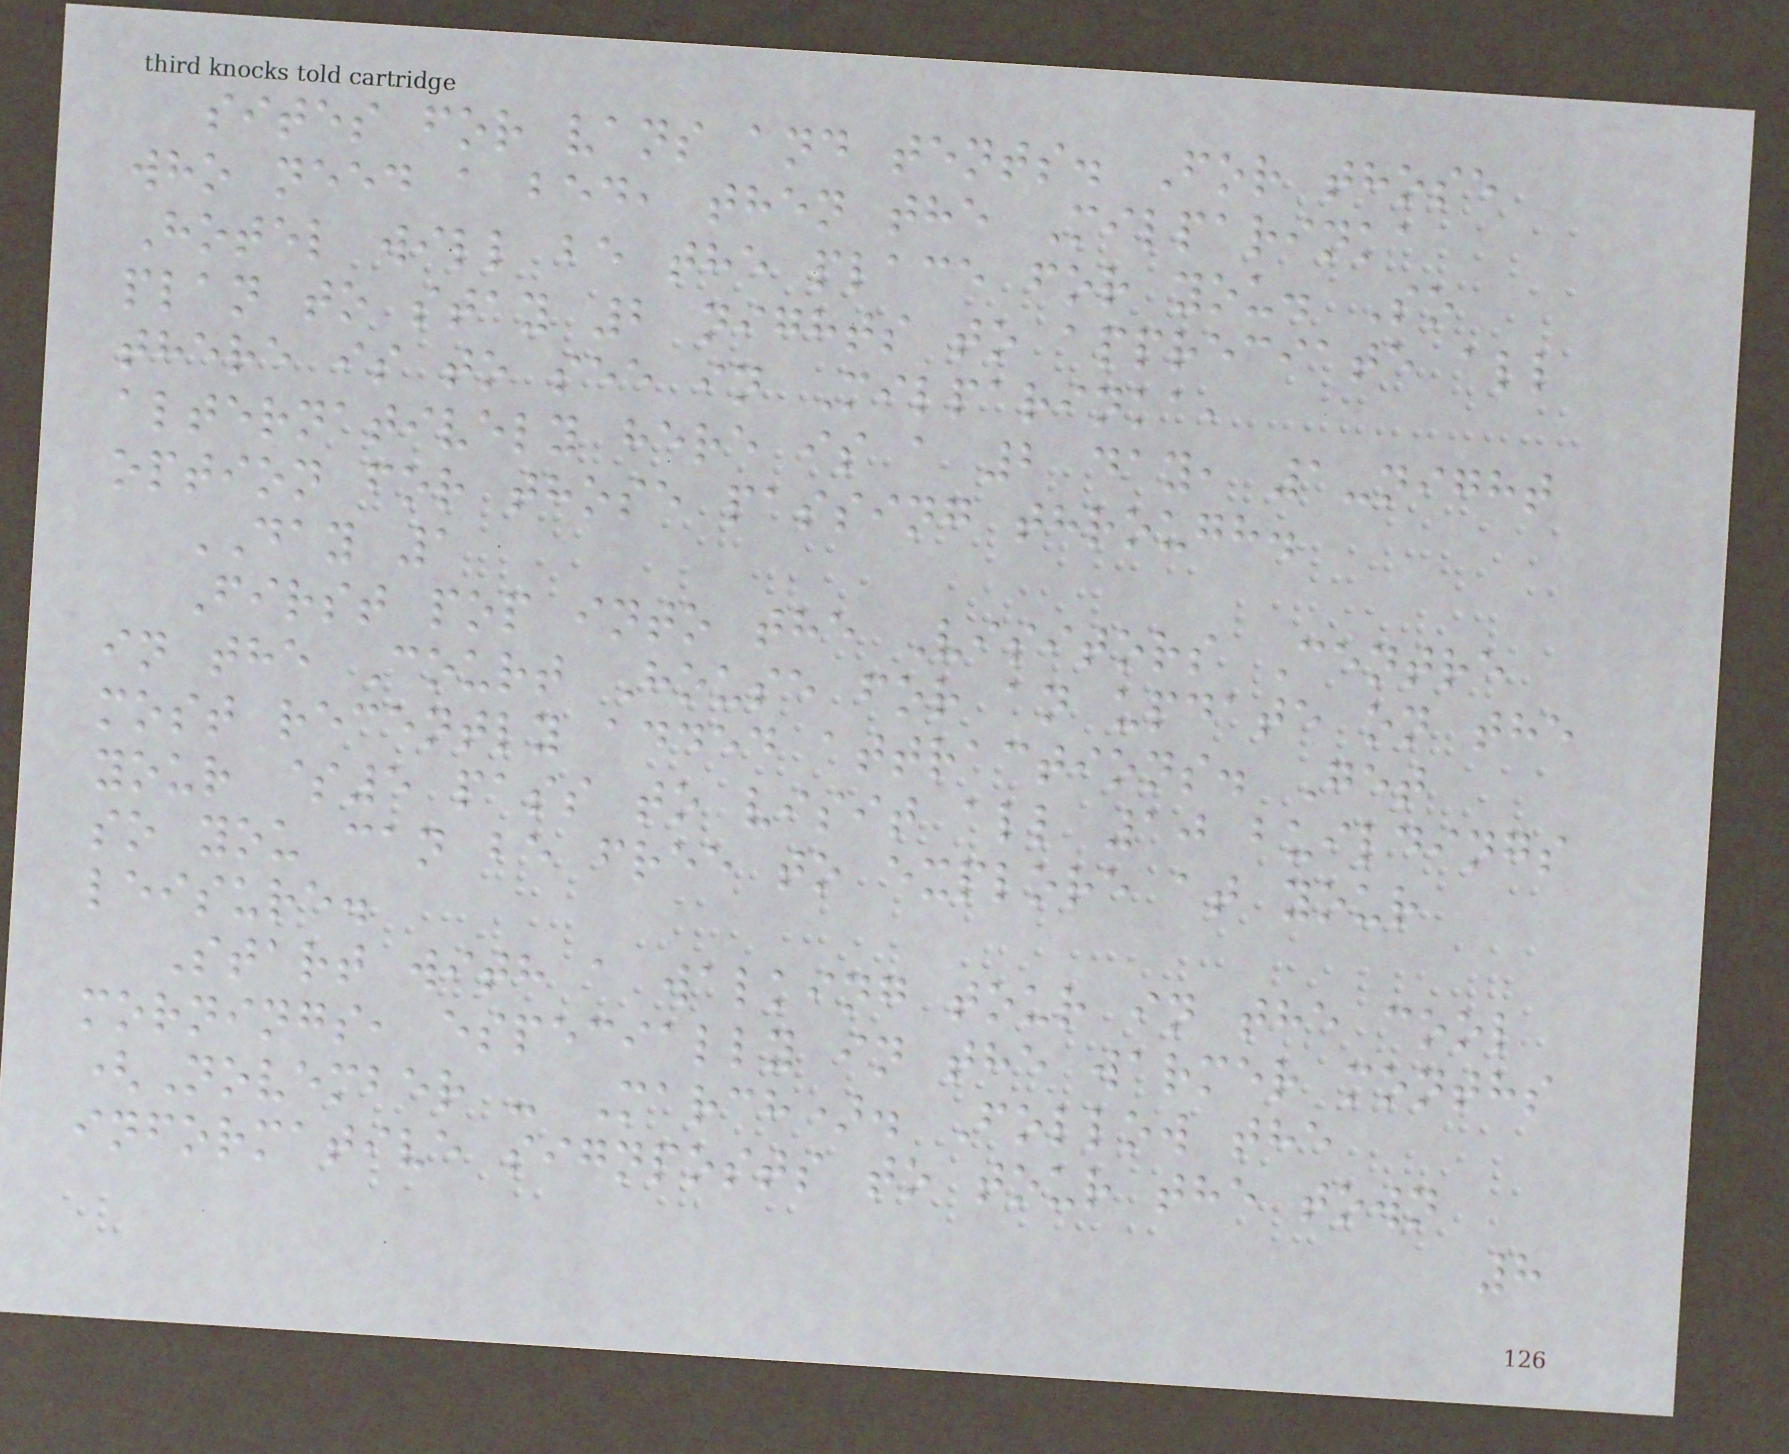sites for vans and tents. For those
who need a bed, then the Milparinka
Hotel will be the place for you. So
plan to stay 2 nights to appreciate all
there is to see in Milparinka,
alternatively here is a 2 day, 1-night
option for those passing through.
DAY 1
First pop into the Visitors Centre
in the Court House for an update on the
most recently added attractions. Get
your $5 pass to visit all 10 buildings
so you can be free to explore at your
leisure.
Start with a walking tour in the cool
mornings, especially in the warmer months
(November - March). Follow the
informative signposts to tour the town
8
